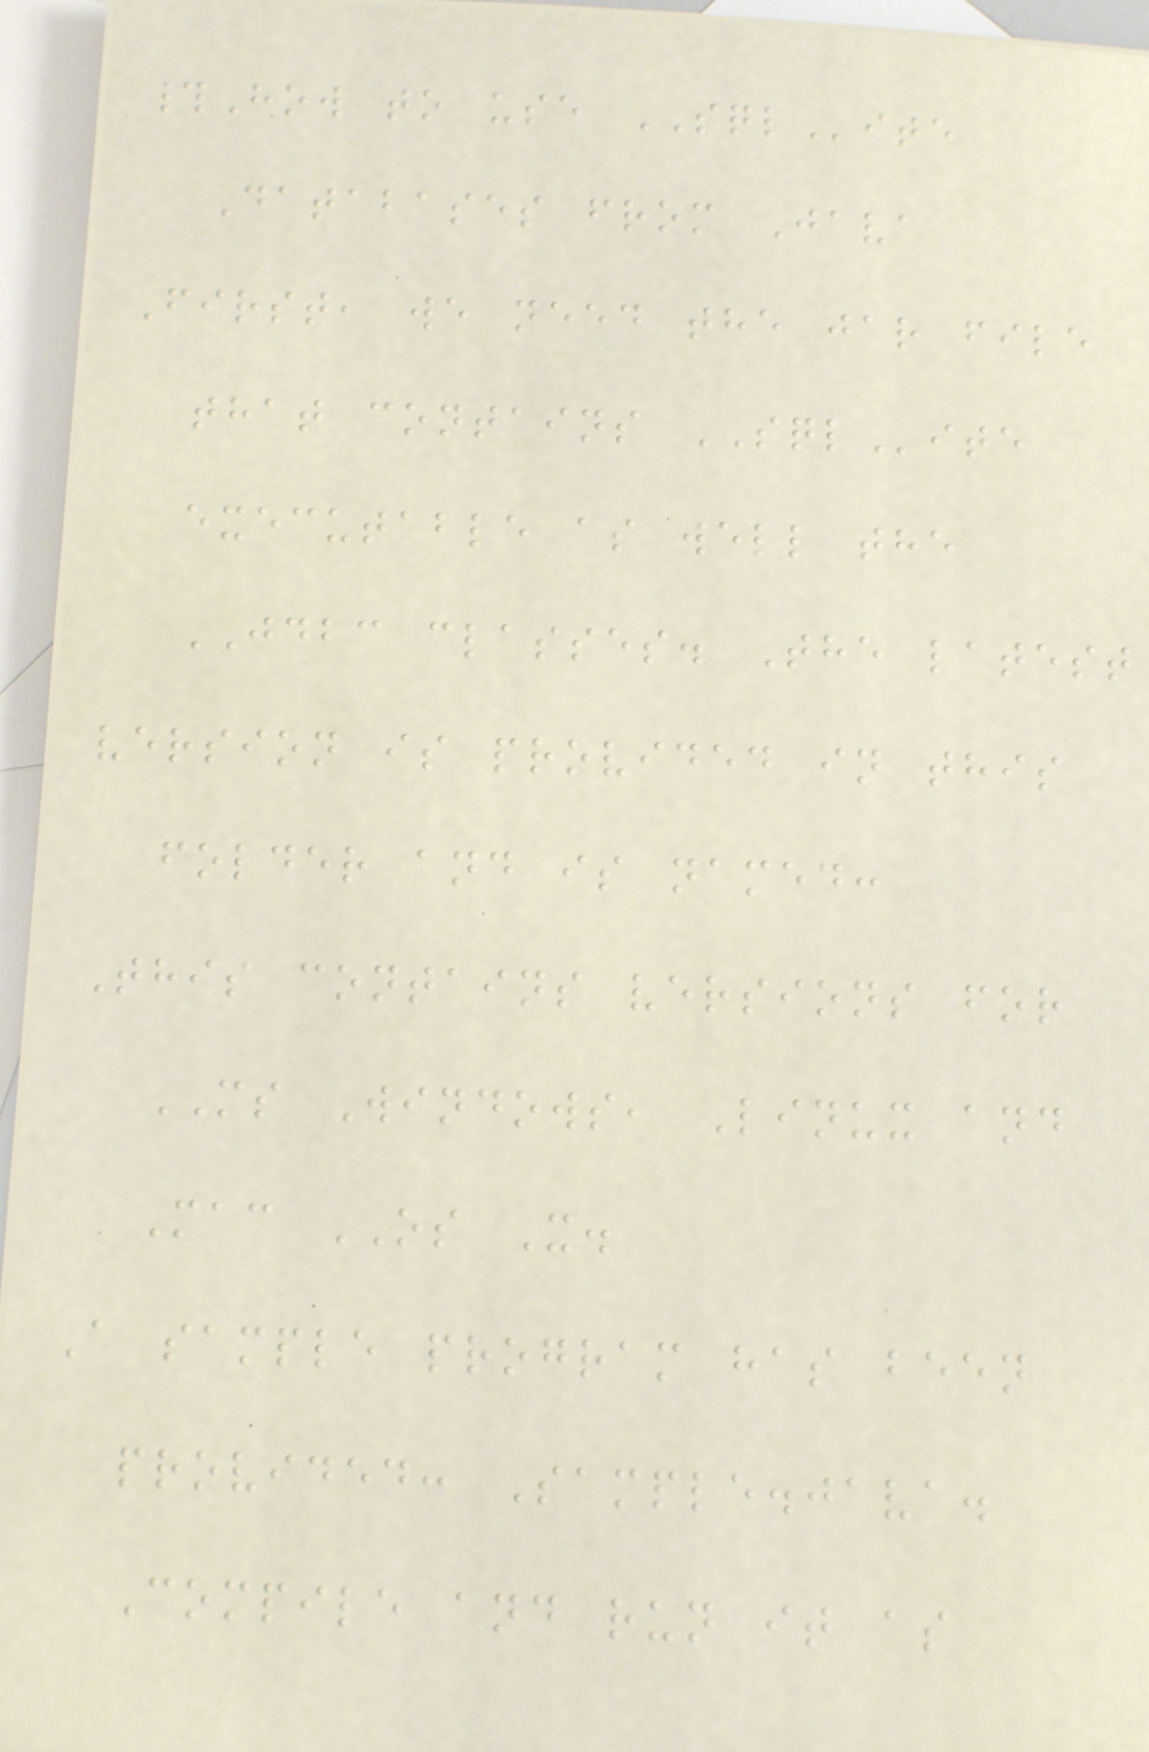#How to use SQLite
Databases from Java
First, we need the jar file
that contains SQLite
executable as well the
JDBC classes. The latest
version is provided in this
folder and is named:
This contains versions for
MS Windows, Linux and
Mac OS X.
A sample program has been
provided: Sample.java.
Compile and run it as
